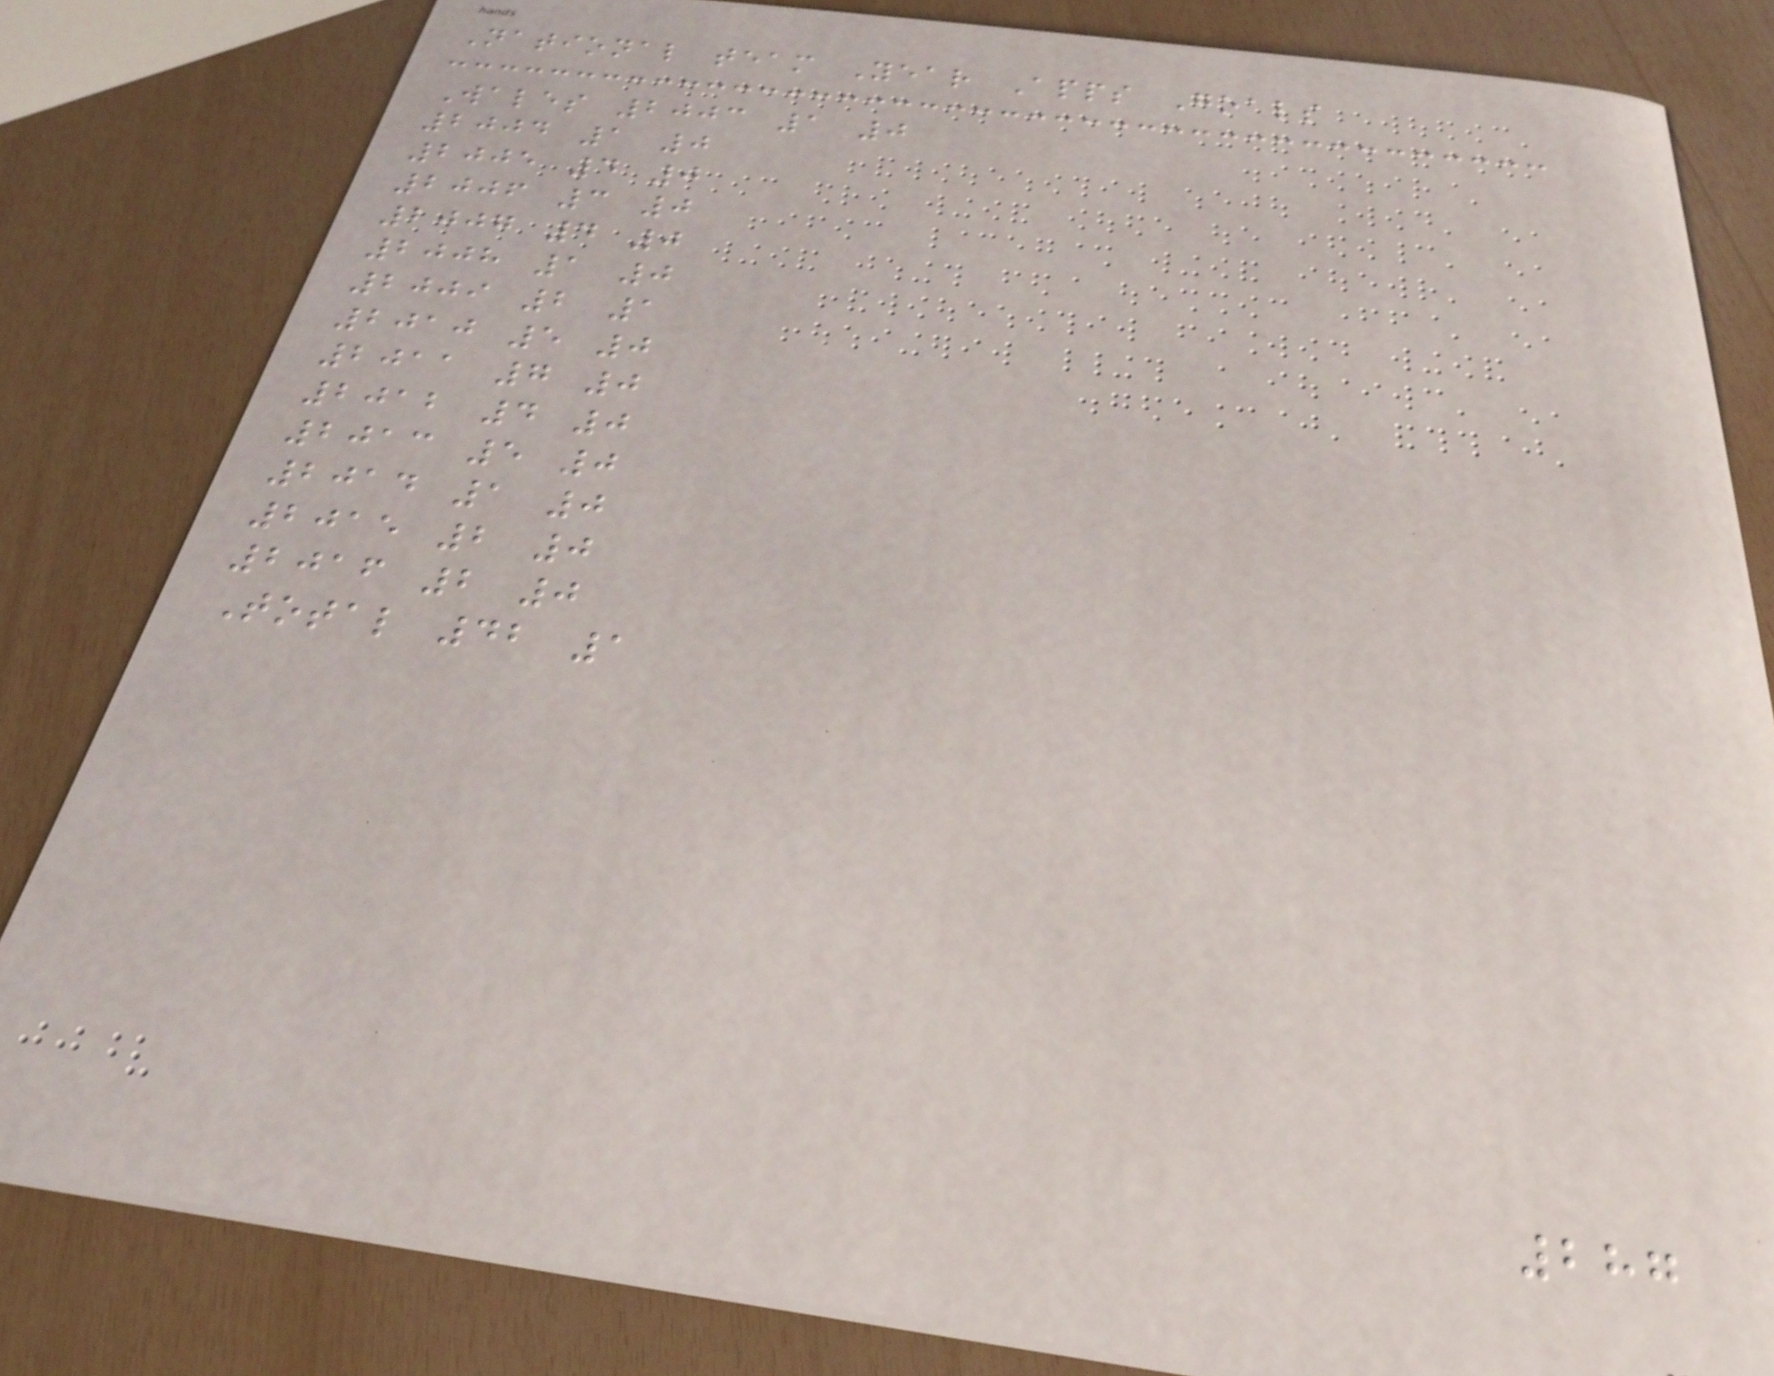National team Year Apps Goals
Wales 2003 1 0
2004 1 0
2005 4 0
2006 3 0
2007 4 0
2008 1 0
2009 2 1
2010 5 0
2011 7 0
2012 4 0
2013 5 0
2014 1 0
2015 2 0
2016 2 0
Total 42 1
287
